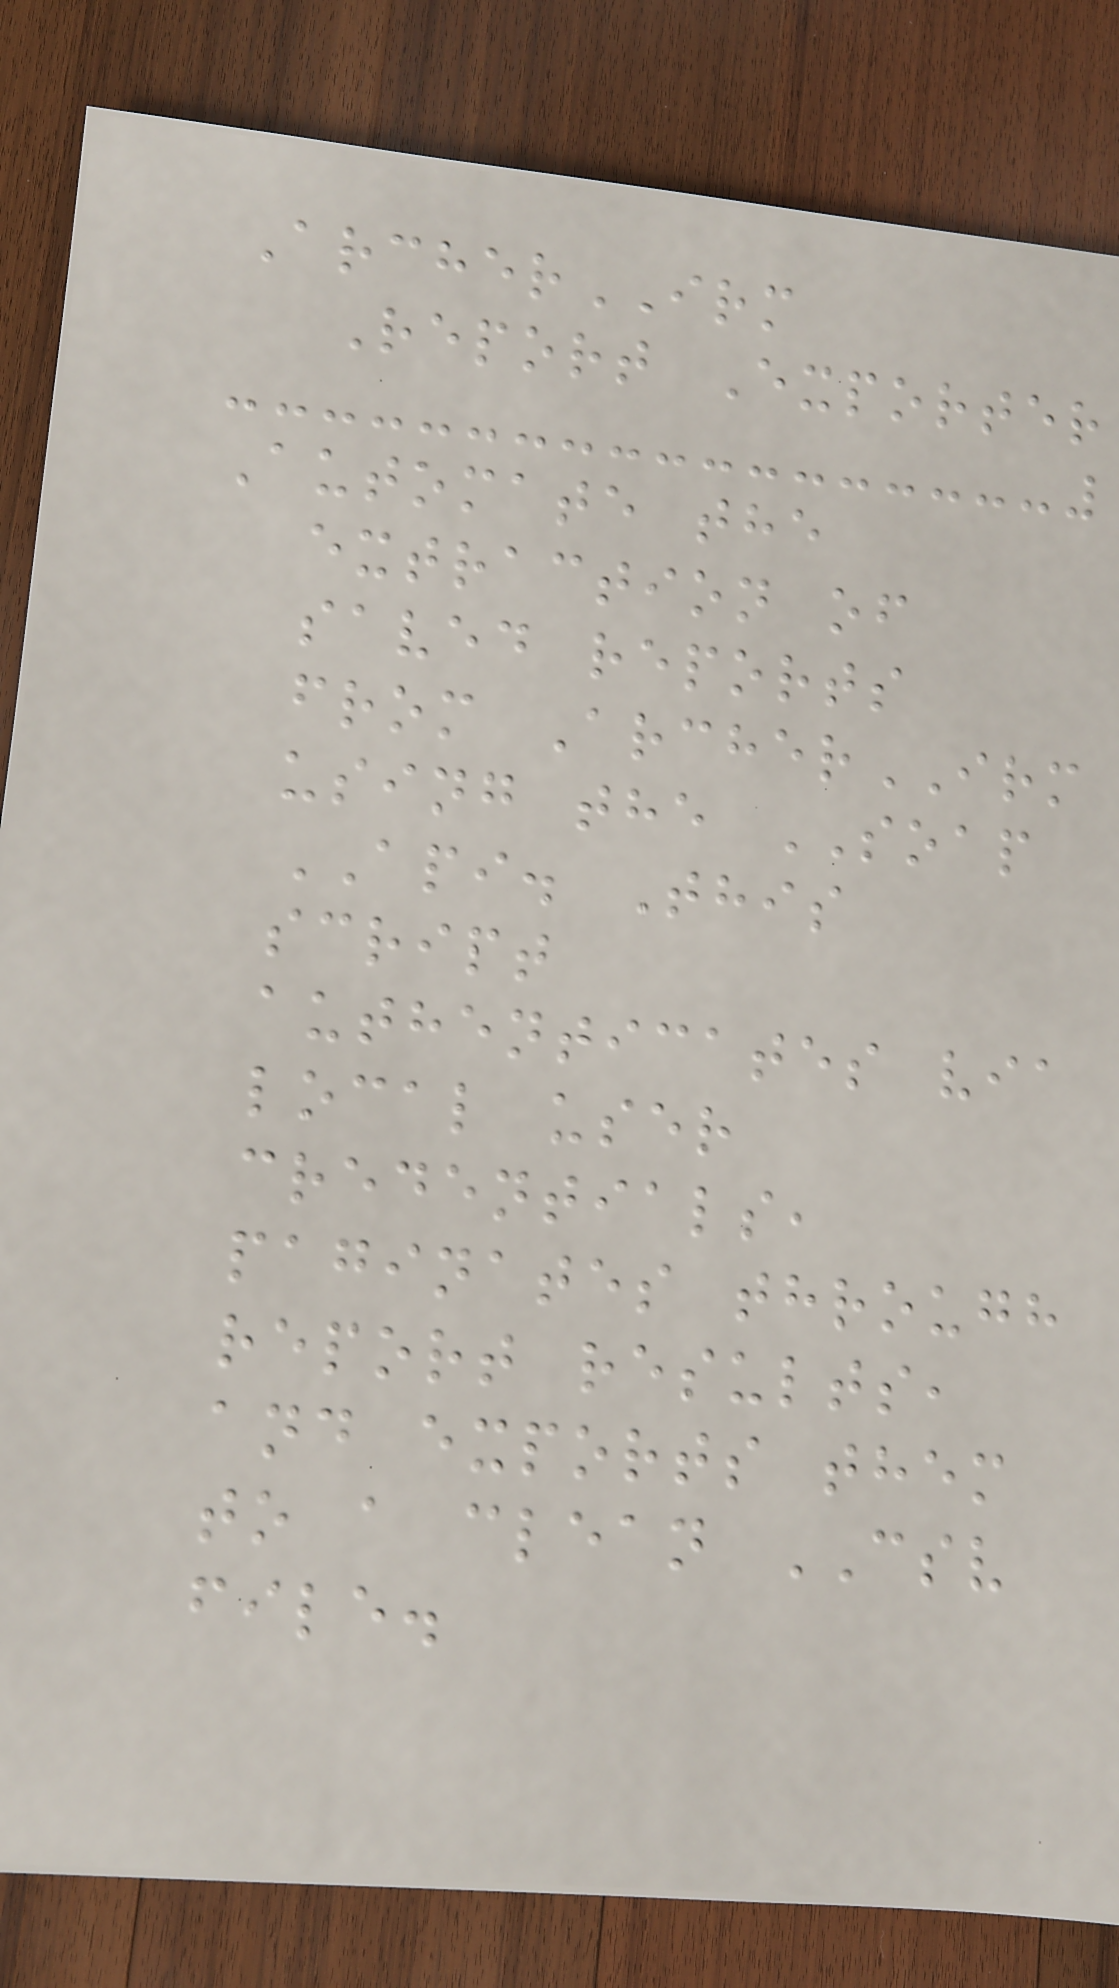ArcherIRM
Report Exporter
Automate the
extraction of
saved reports
from ArcherIRM
using the SOAP
API. This
script
authenticates via
local user
credentials,
paginates through
report results,
and exports them
to a clean CSV
file.
